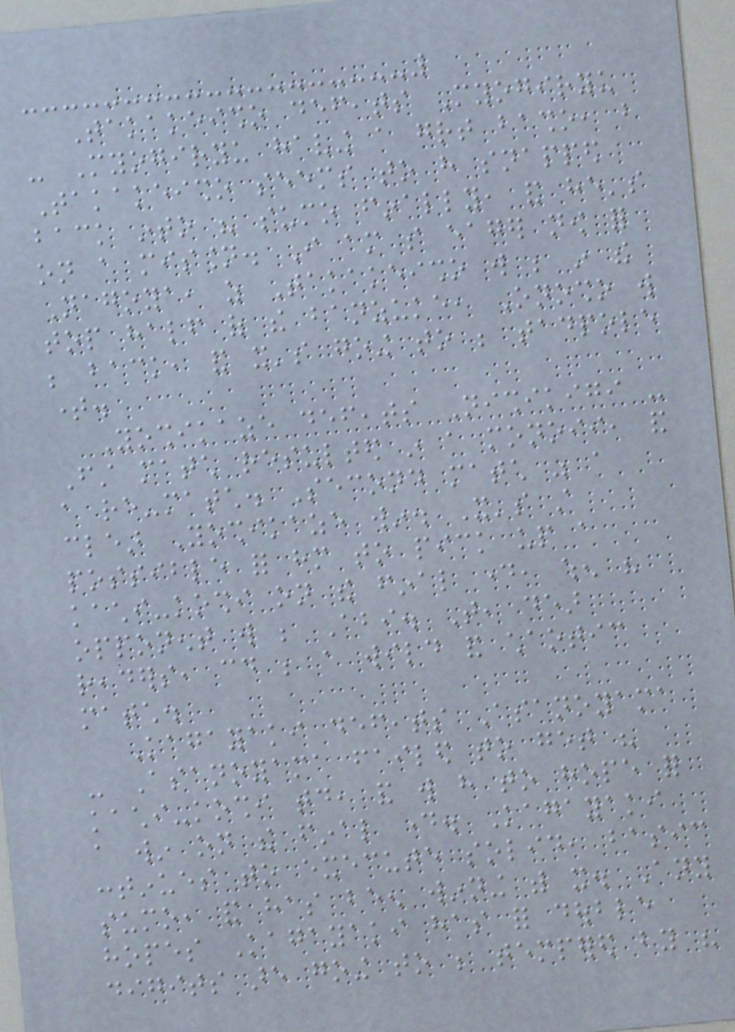Takakeisho defeats Myogiryu
- Myogiryu having a great basho, but
Takakeisho seems to have snapped
back into his sumo finally, and he's
on a mission. I am so eager now for
Nagoya, as Takakeisho will be in the
top half of the banzuke, Onosho will
be back, and it's going to be tadpole
time.
Yoshikaze defeats Nishikigi -
First match resulted in a monoii, and
a re-match. Second match was a
clear Yoshikaze win. It's still
possible for him to pick up a
kachi-koshi on the final day, when his
opponent will be Abi. That, dear
readers, could be a wild and chaotic
match.
Kagayaki defeats Asanoyama
- Asanoyama failed to get his
kachi-koshi today, and will have to hope for
a win on the final day. Kagayaki
continues to execute solid, basic
sumo, and has been winning with it. Any
hopes Kagayaki has for double
digits are going to be tempered by his
